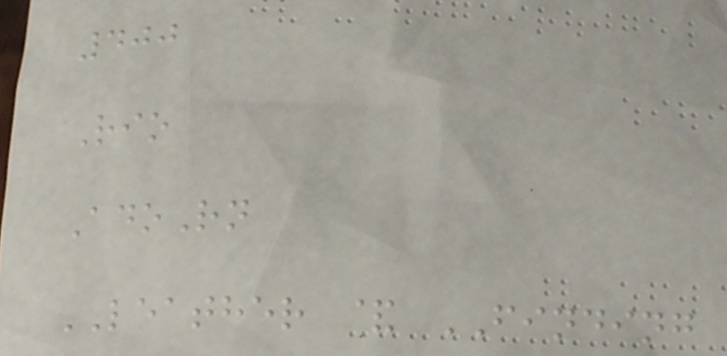400
Rio
AdoRn
LEATHER & FINDING
